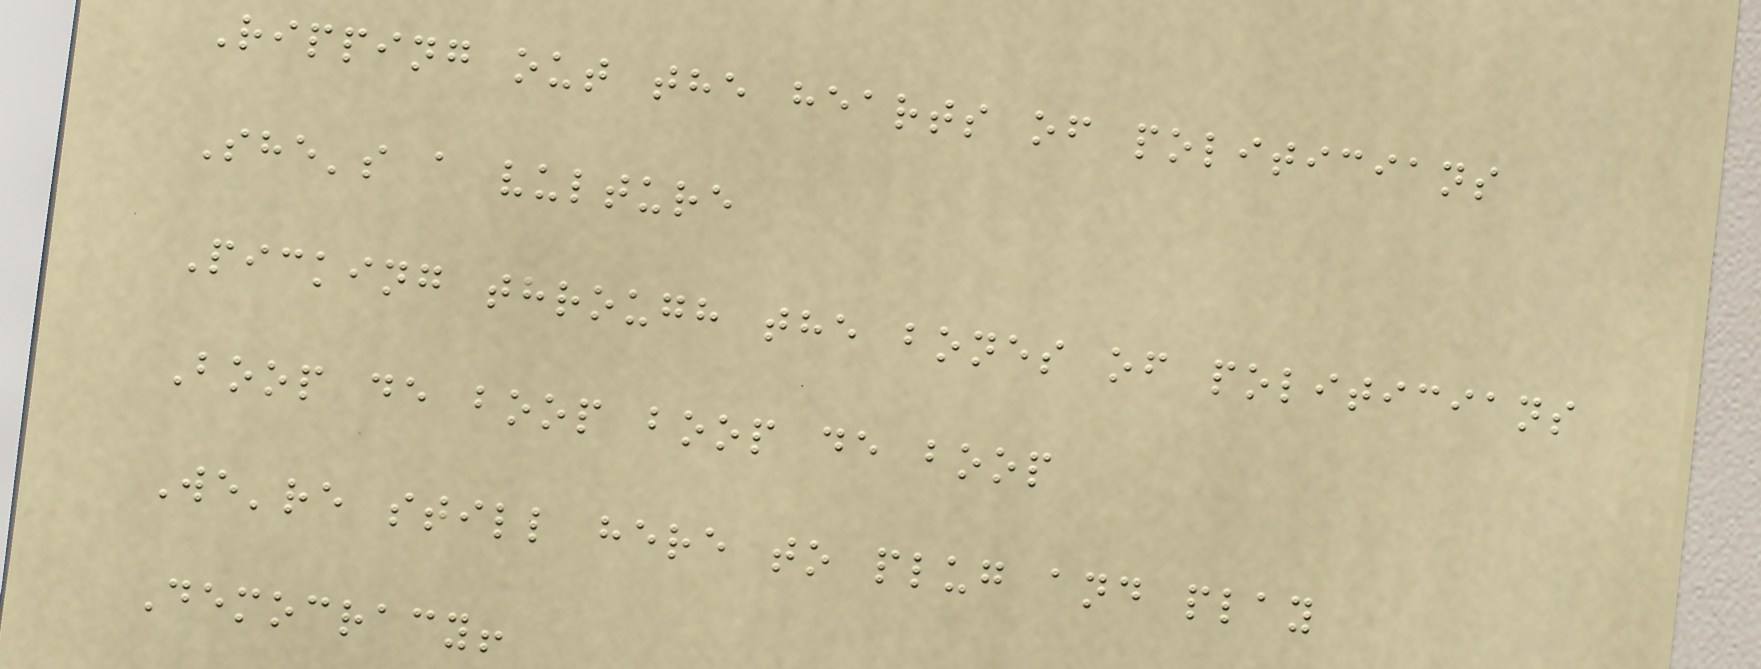Ripping out the hearts of politicians
She's a vulture
Picking through the bones of politicians
Boop de boop boop de boop
We're still here to plug and play
Democracy!
